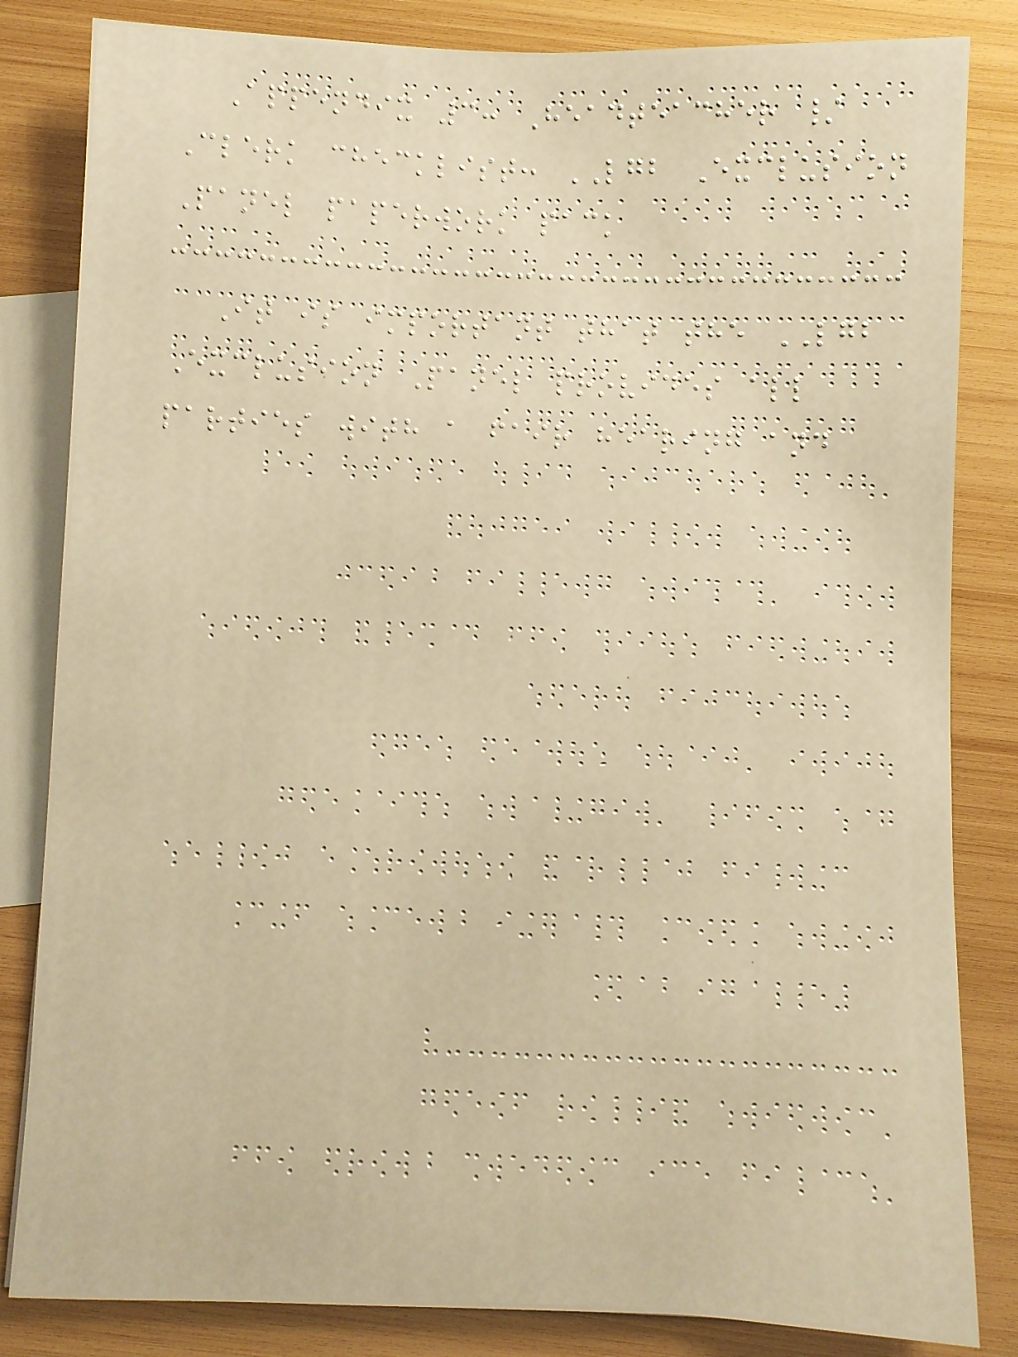Appendix 3: Headteacher /
Clerk checklist: LGB Exclusion
Panel paperwork pack
It is important that the LGB
Exclusion Panel provides all
parties with a fair hearing and
